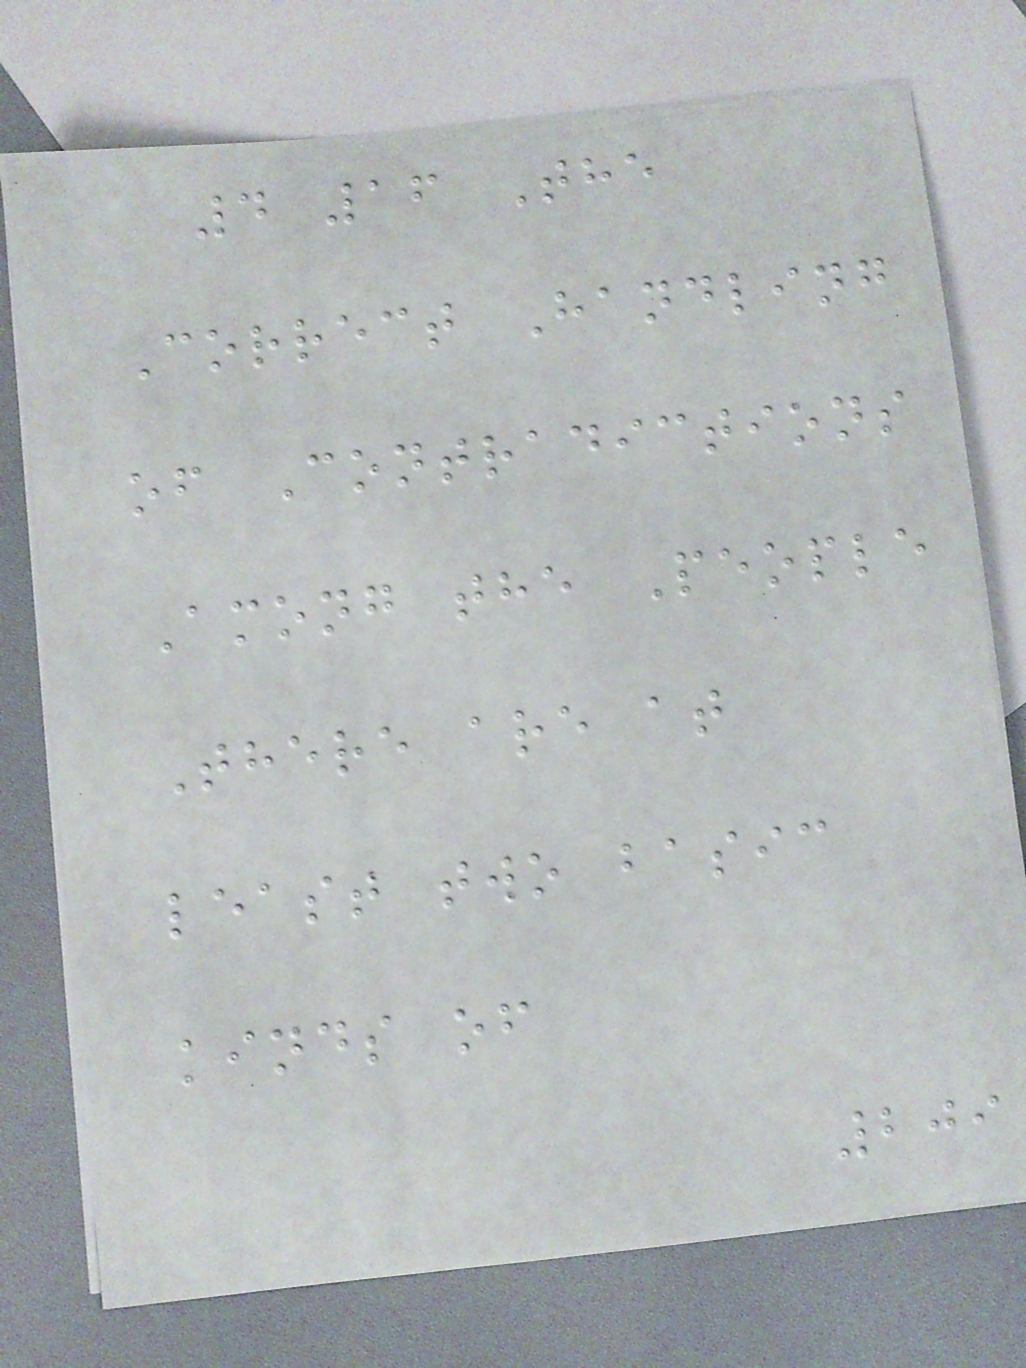4 16 The
Correct Handling
of Contradictions
Among the People
There are at
least two basic
kinds of
209
